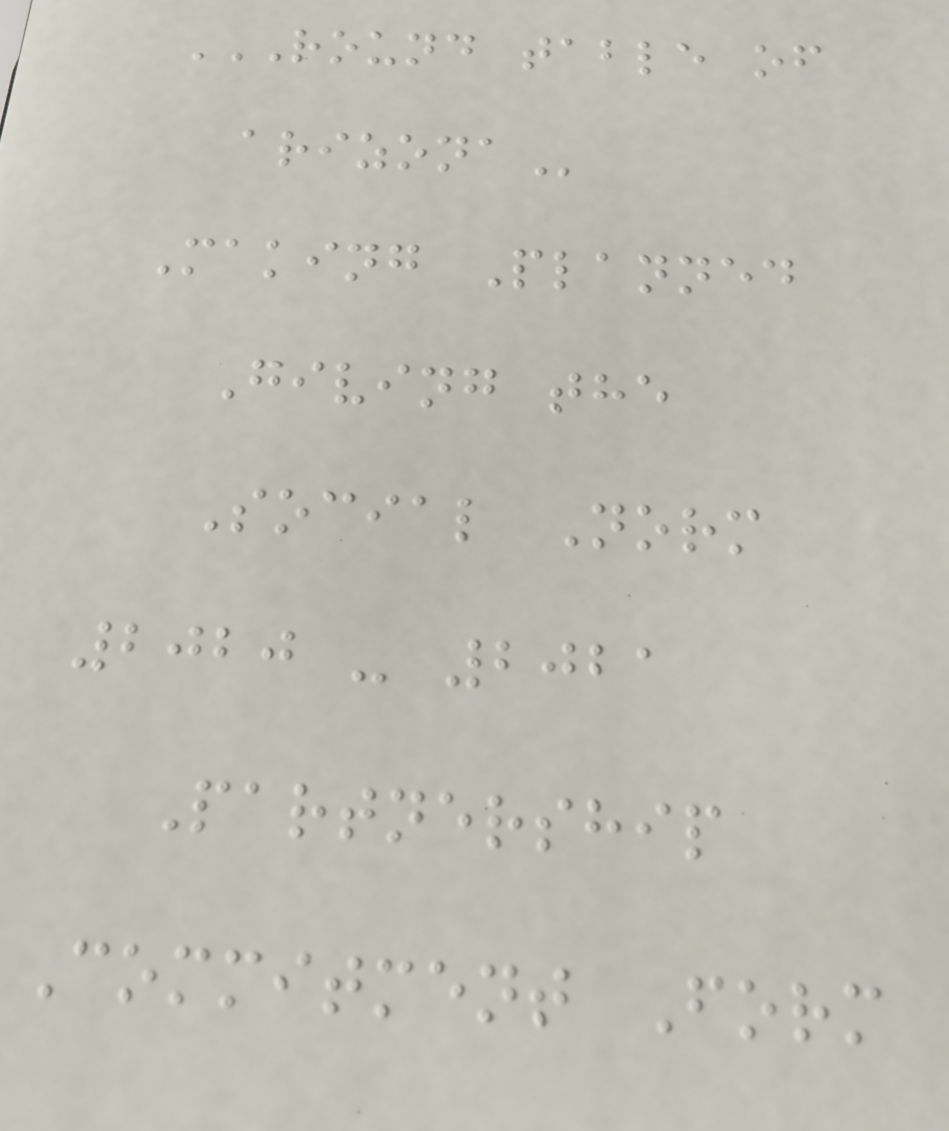ROUND TABLE OF
ARIZONA
Making Planned
Giving the
Social Norm
2020 - 2021
Partnership
Commitment Form
